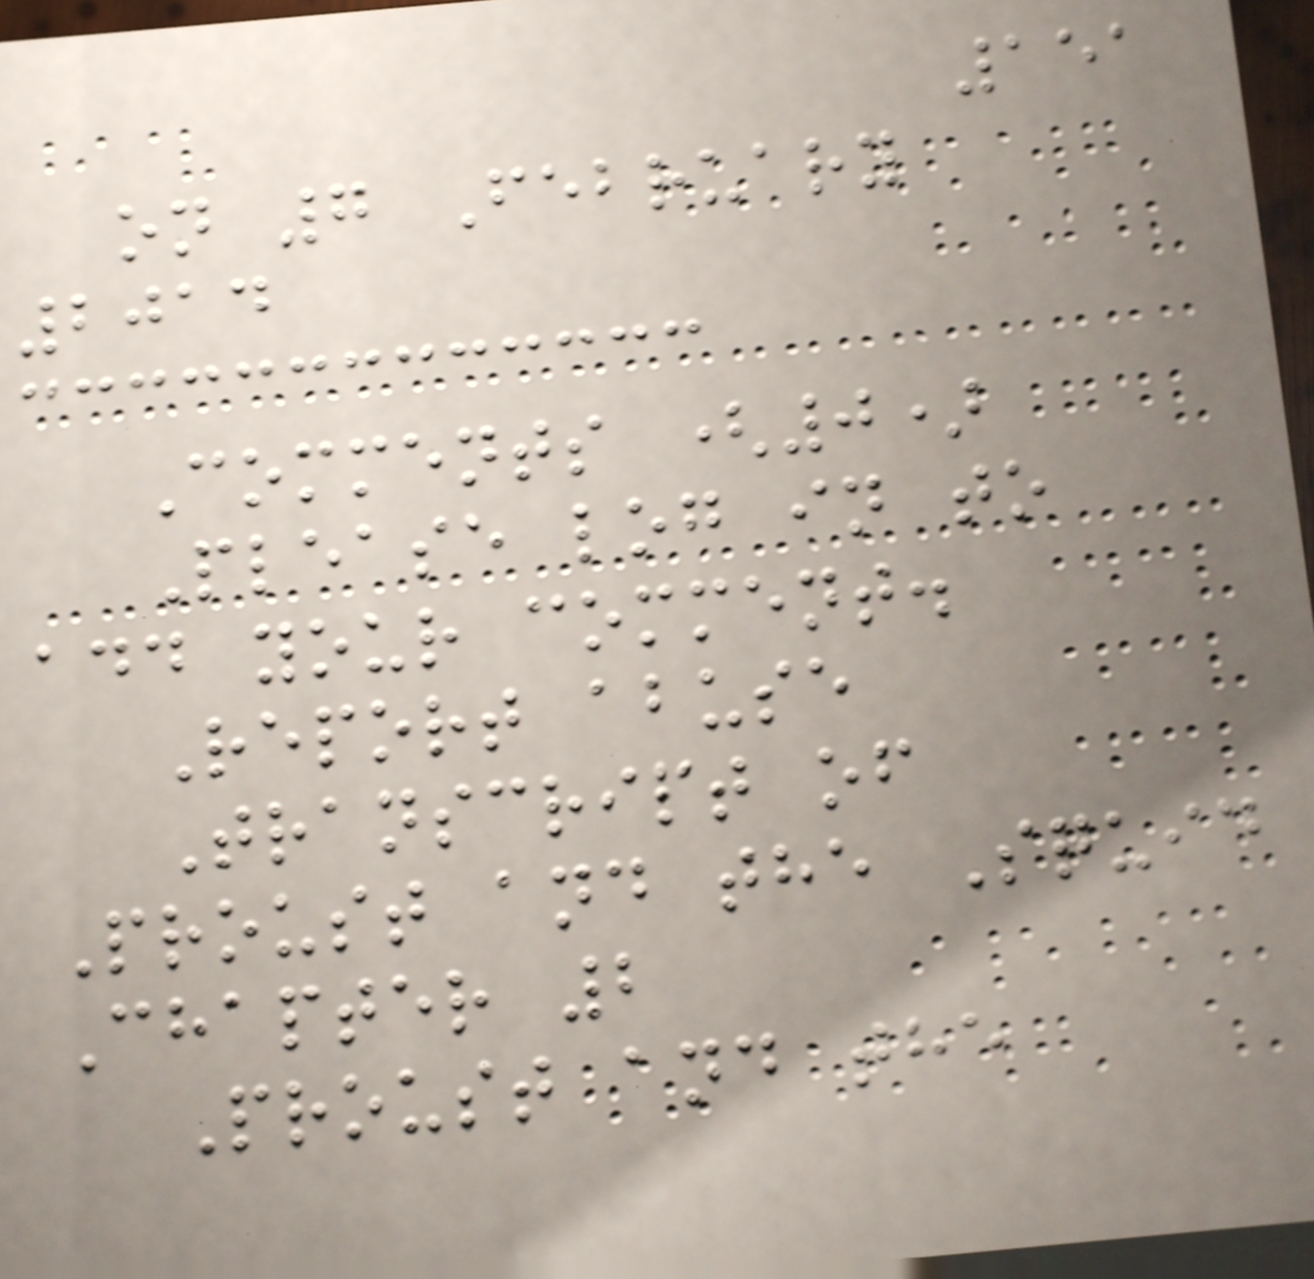151
on 7 February
2014
Comments (0)
Please log in to
add your comment.
Report abuse
Transcript of
Proust and the Squid
Chapter 2
Proust and the
